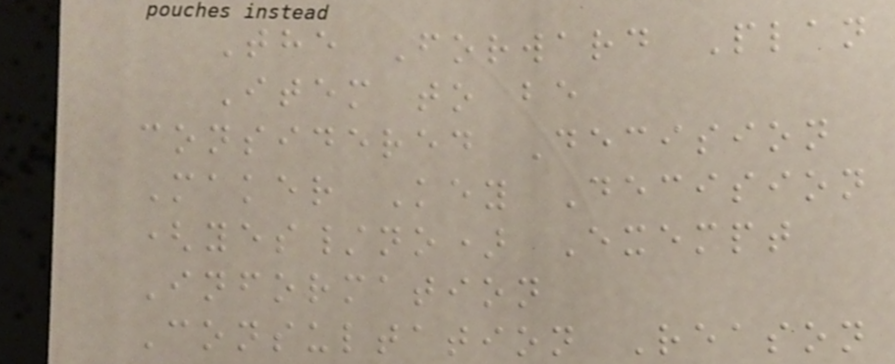The Forward Plan
Item to be
considered Decision
Maker Key Decision
(yes/no) Exempt
Information
Consultation Reason
